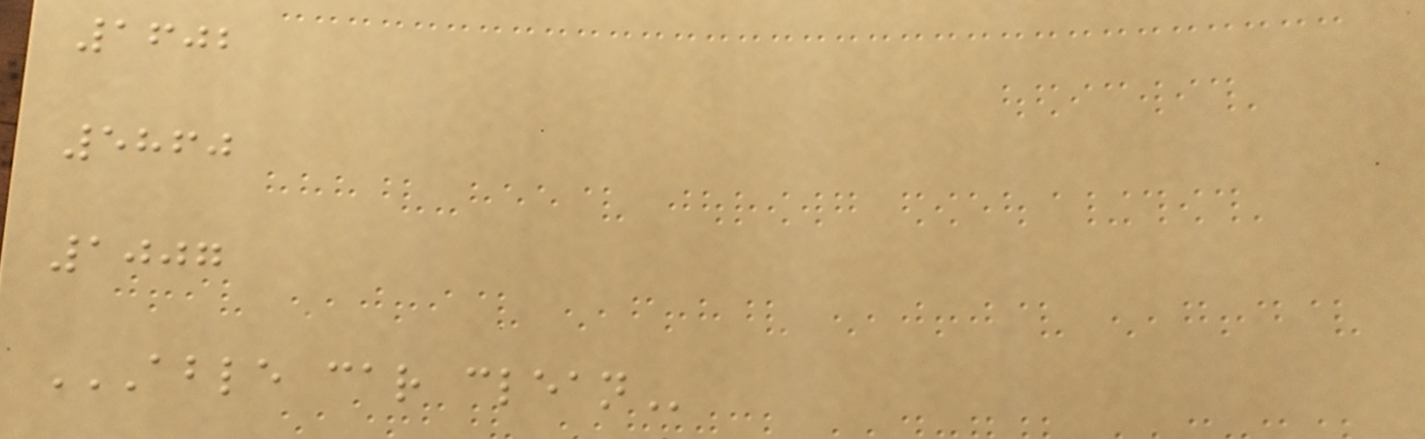1602
5860
1007
ABLE CAR CLEAN
